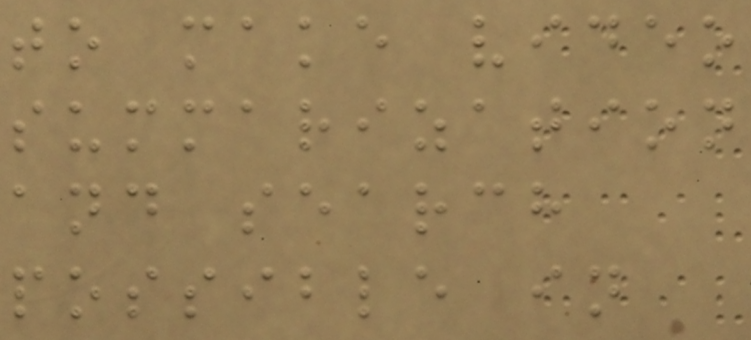to make video
summarization
and search
possible in
